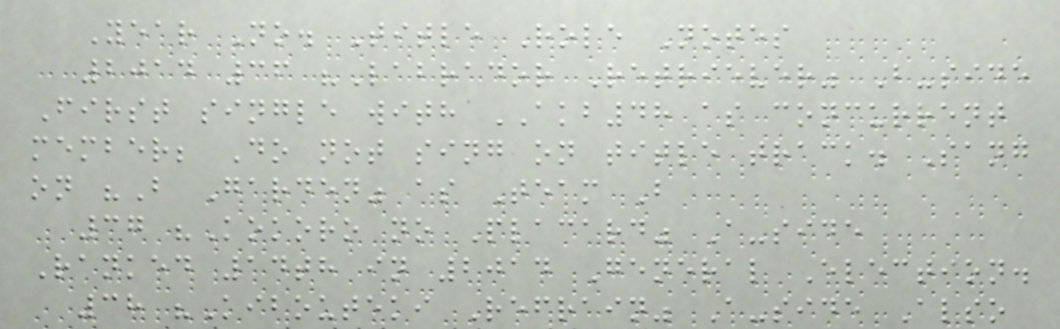Year No. Title Role Notes
2014 36 "Labrador Retriever" B-side
First single with AKB48 as concurrent
member; Do not sing on title track. Sang
on "B Garden" as Team B
37 "Kokoro no Placard" A-side
Ranked 14th in 2014 General Election.
38 "Kibouteki Refrain" A-side Also
